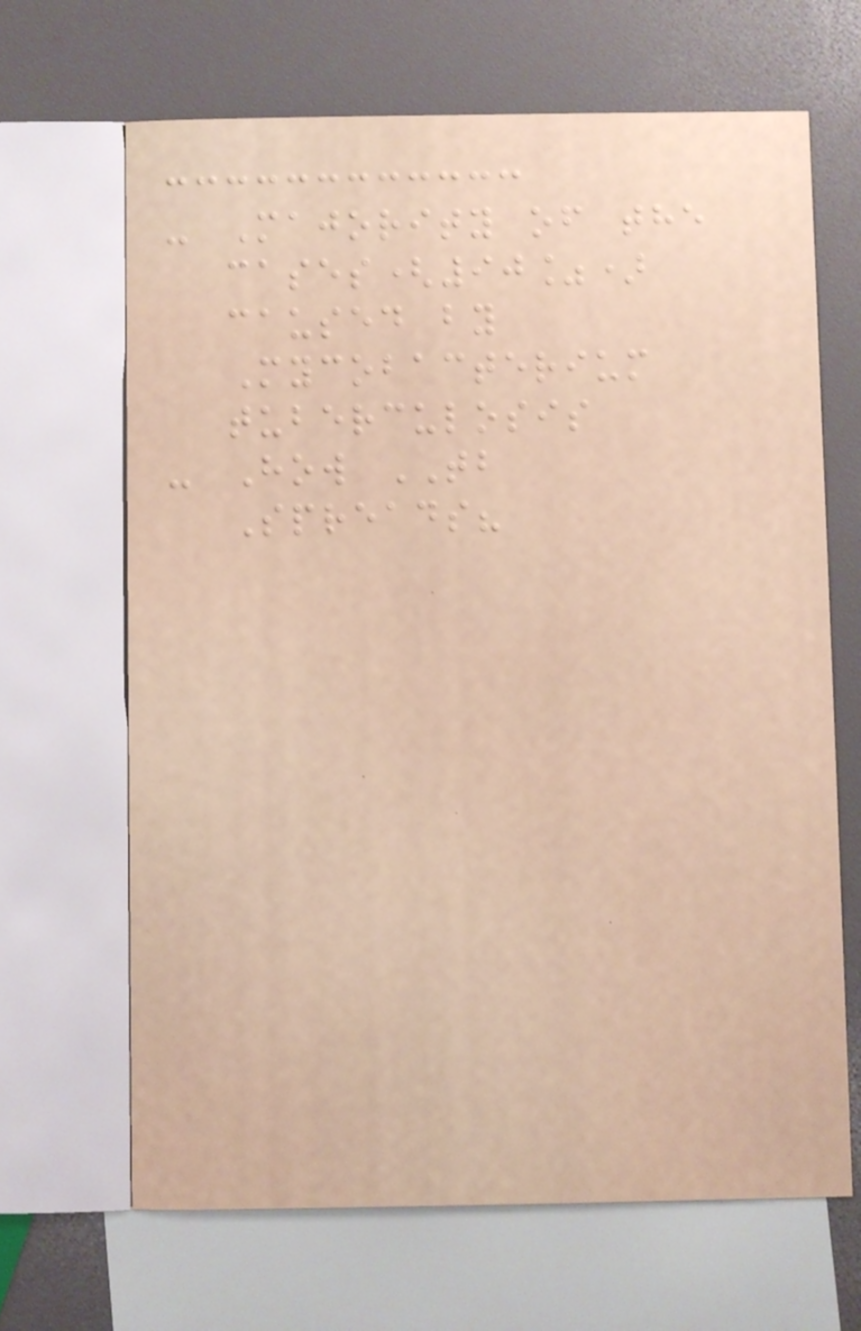- Majority of the
cases(90%)
caused by
Mycobacterium
tuberculosis
- How TB
Spreads?
